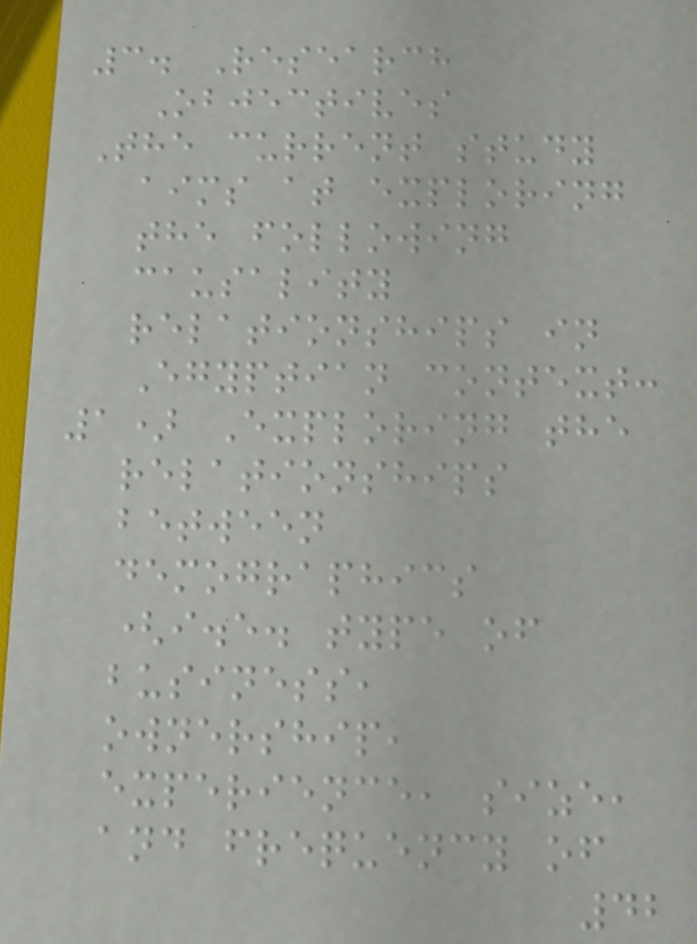3. Research
Objectives
The current study
aims at exploring
the following
causality
relationships in
Egyptian context:
1) Exploring the
relationships
between
demographics
(i.e. type of
business,
ownership,
experience, size,
and frequency of
42
